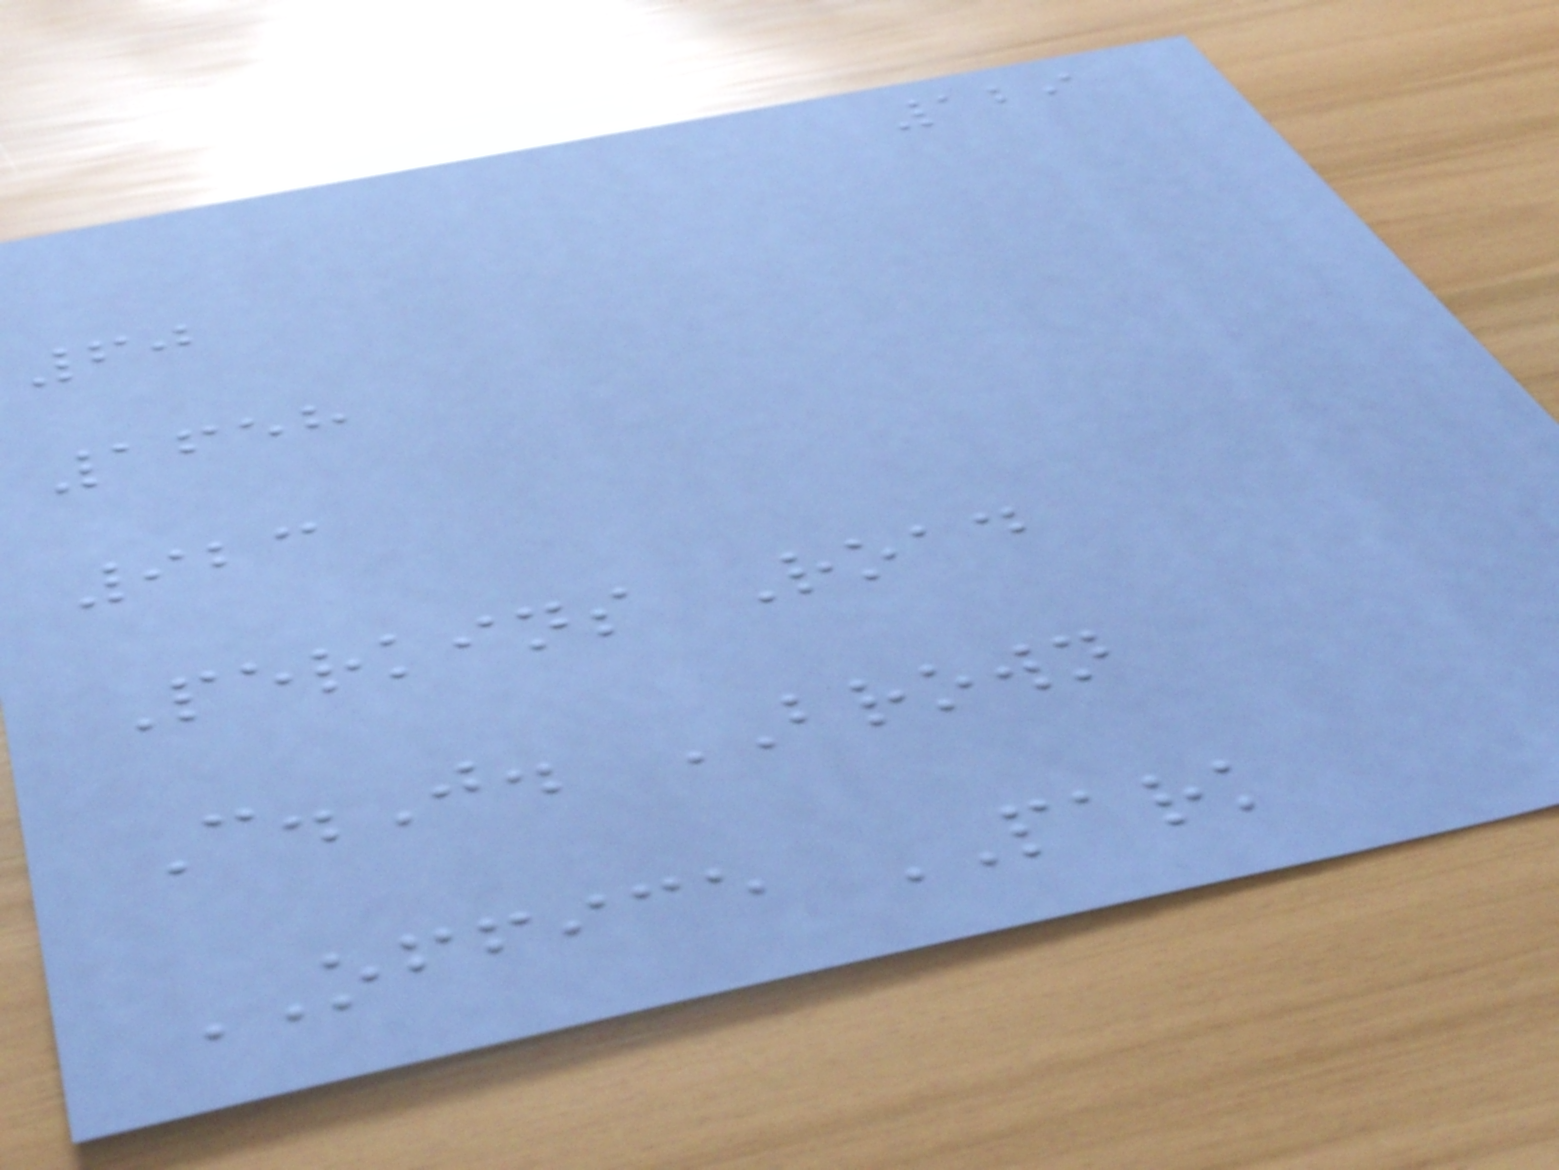129
60
1658
923
Perkins Road
C.J. BROWN
OFFICE PARK
